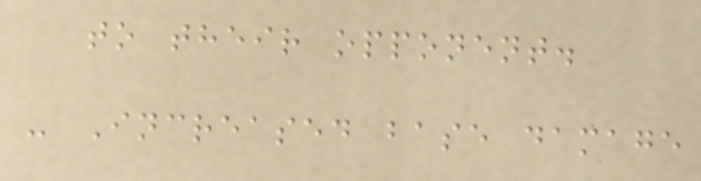to their opponent.
- Increased base damage
